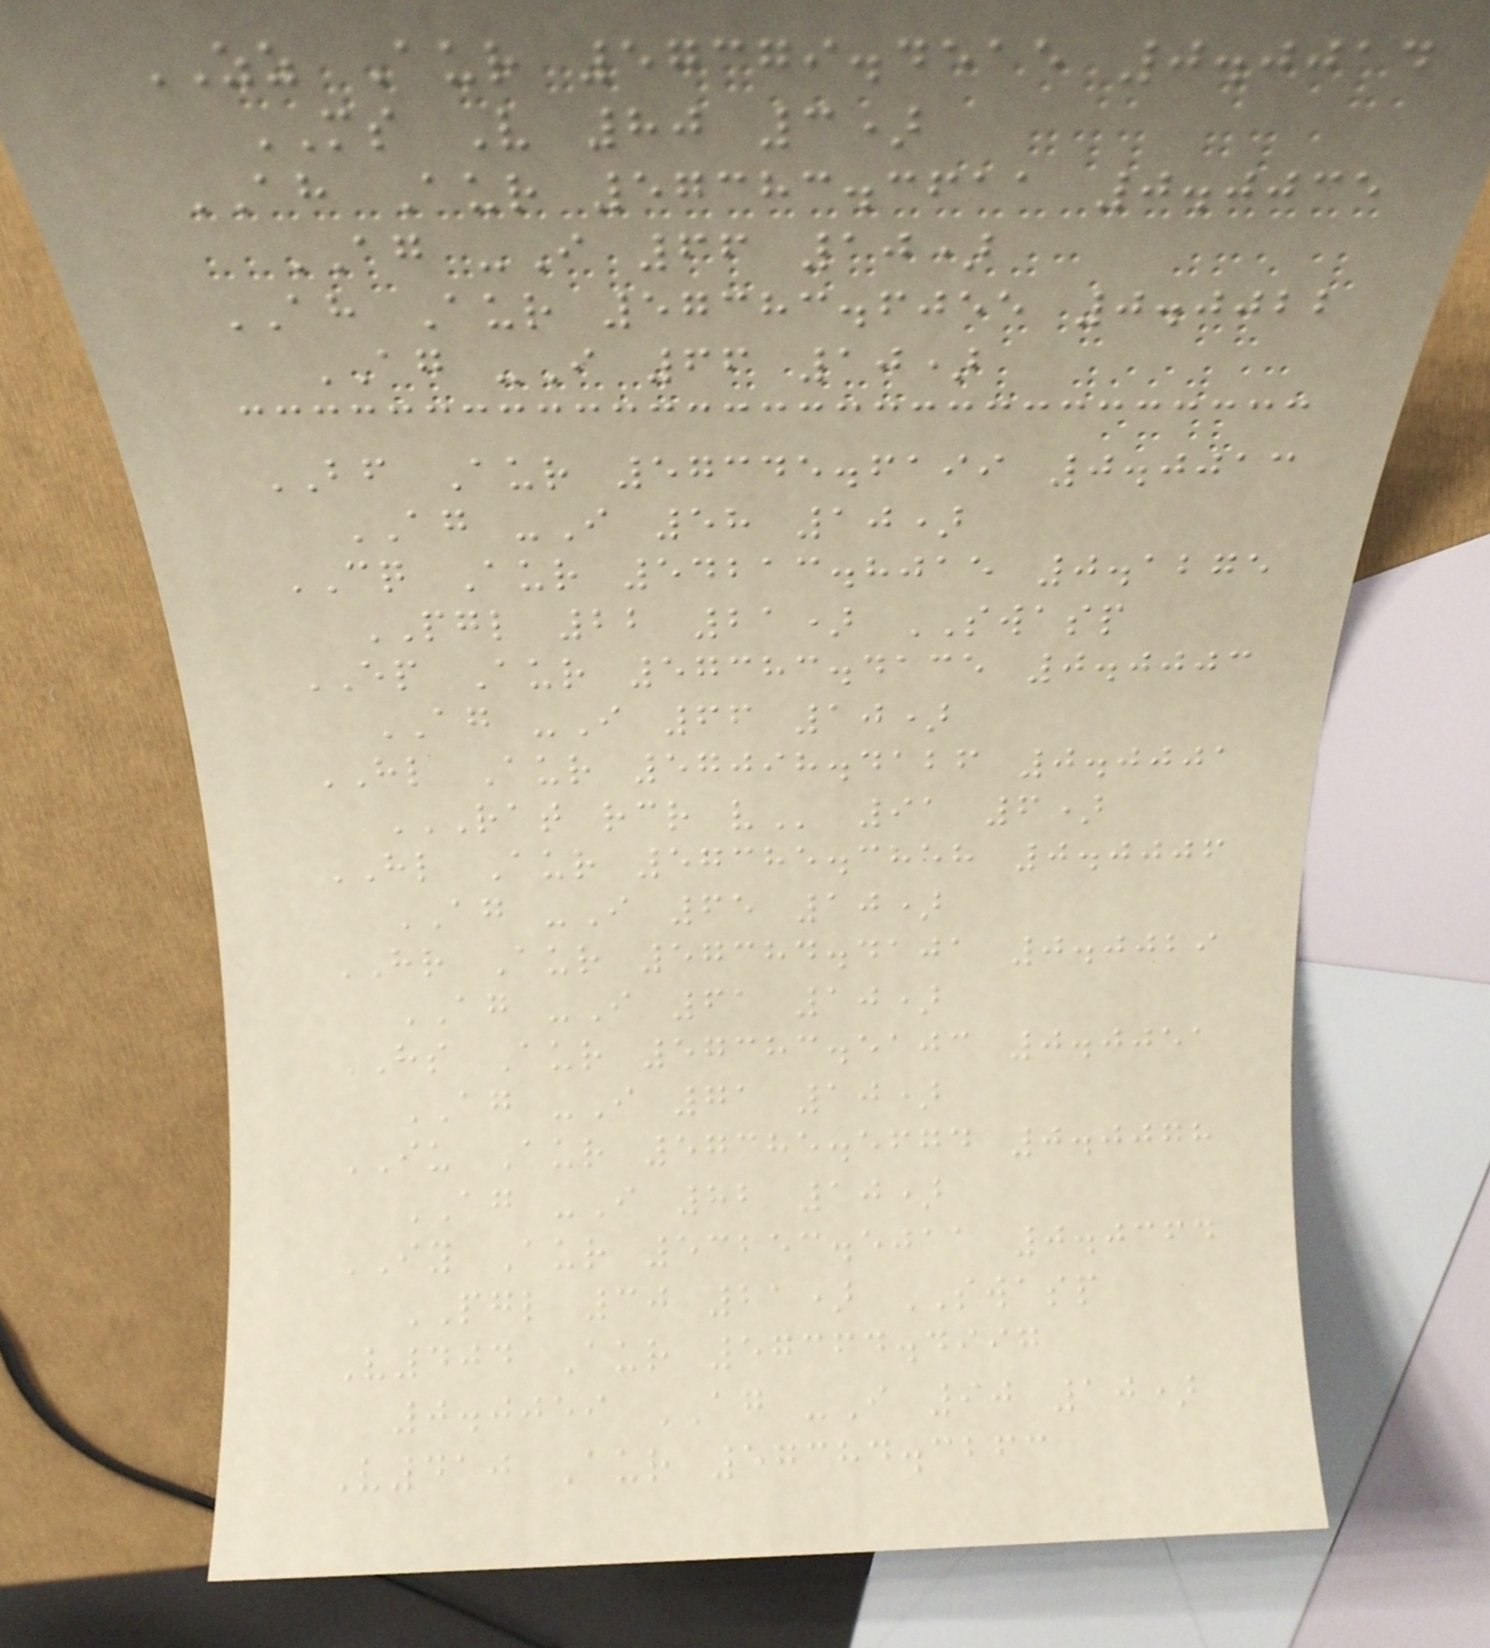ZZ Aur 57379.4515 0.0014
MS V 80 3)
AH Aur 57383.3611 0.0035
AG -I 66 10)
AH Aur 57383.6055 0.0022
AG -I 66 10)
BF Aur 57345.6199 0.0013
AG -I 58 10)
CQ Aur 54213.8015 0.1275
PGL 22 21) SWASP
EP Aur 57383.4135 0.0003
AG -I 66 10)
HL Aur 57098.4126 0.0001
RAT RCR V 91 6)
HL Aur 57385.3858 0.0006
AG -I 65 10)
HR Aur 57384.4101 0.0029
AG -I 61 10)
HS Aur 57383.5103 0.0051
AG -I 71 10)
IU Aur 57385.5674 0.0078
AG -I 82 10)
IY Aur 53253.5011 0.0364
PGL 30 21) SWASP
V404 Aur 57364.4997
0.0059 AG -I 90 10)
V410 Aur 57384.3263
